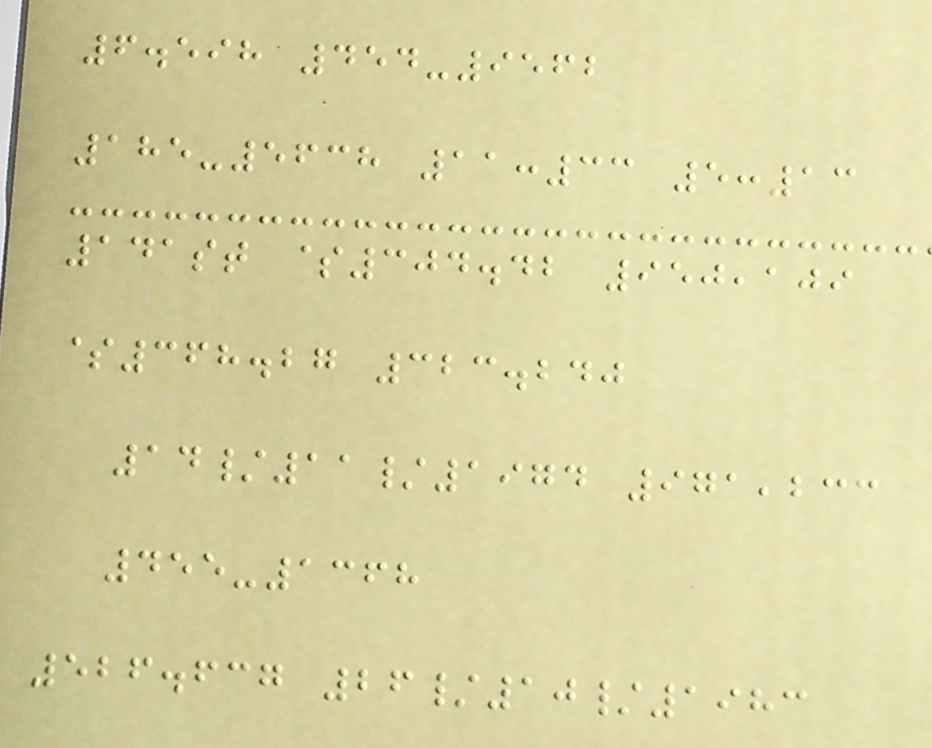6.598 454-9562
185-5638 11:33 5:13
141st $304.42 950,109
$368.27 323.240
14/11/1974 971,233
455-1368
526.637 26/10/1983
